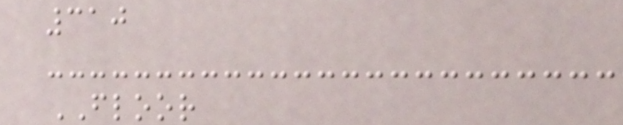310
FLOOR
